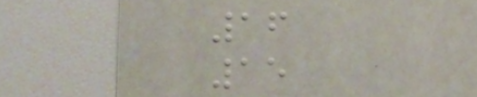16
15
